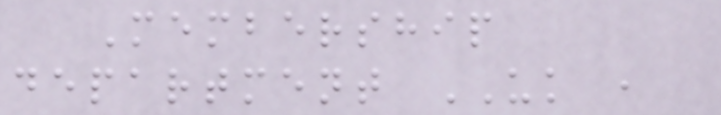Membership
department UK ,
